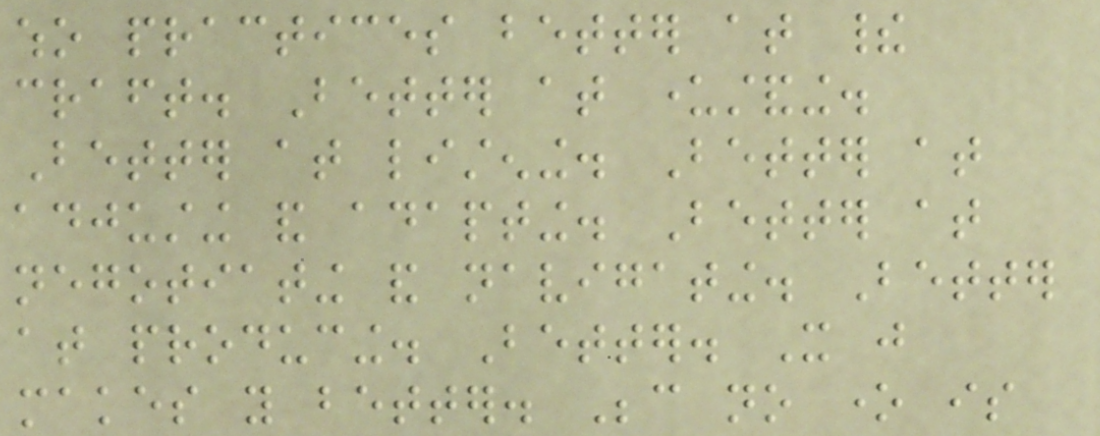who practices better at their
craft. Better at understanding.
Better at listening. Better at
adjusting and adapting. Better at
negotiating and navigating. Better
at producing. Better. It just
makes you better. Because no one is
